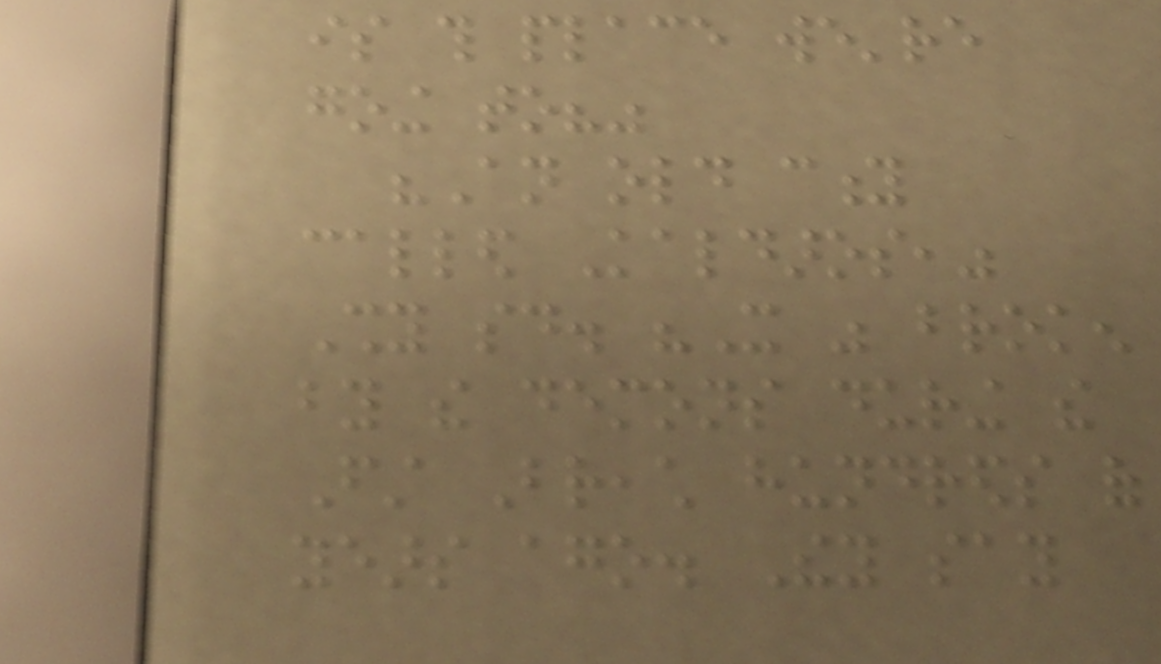is this place we're
going to?"
"An old city
called Kaldaros,"
Shy said. "It was broken
by the demons during the
First Breach hundreds of
years ago. They say
